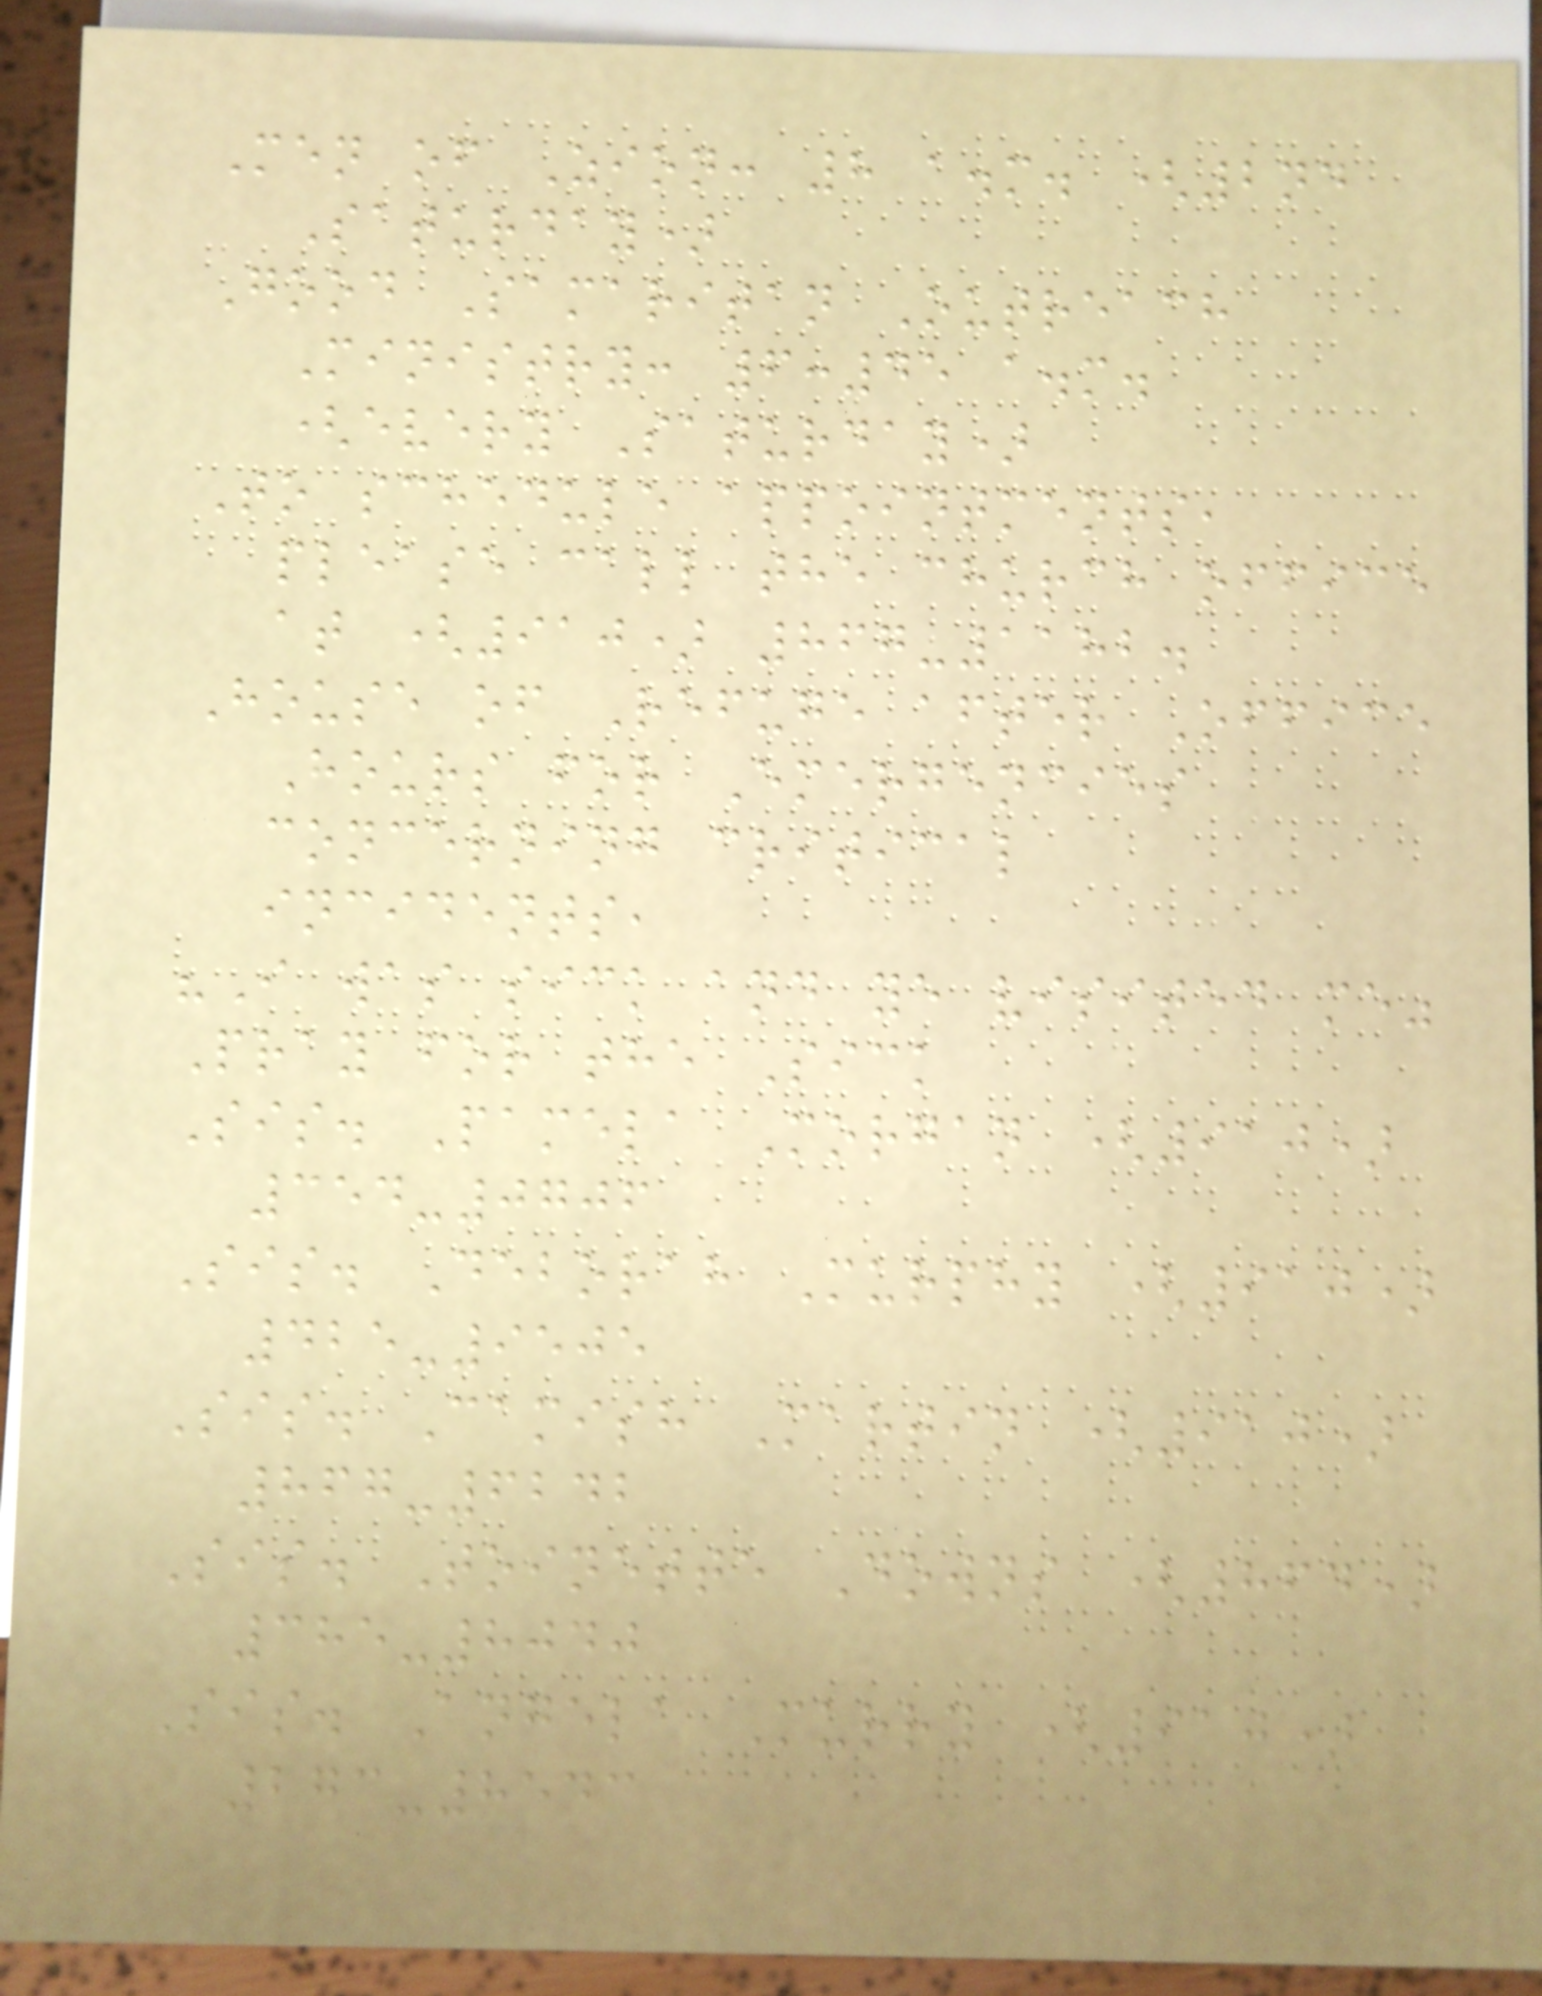Men of Zion: 8 a.m. (2nd
Saturday)
Good Samaritan Outreach
Ministry: 6:45 a.m.
(every Saturday)
To schedule appointments,
please call the church office
at (910) 867-1182.
House of Refuge after Office
Hours for Emergencies
concerning critical
incidents,
"I was sick and ye visited me"
Pray for the Sick
Sis. Pamela Morgan (910)
354-0706
Sis. Deborah Murphy (910)
425-9505
Sis. Camish Martin (910)
867-6242
Sis. Toinette Downs (864)
385-8040
Sis. Angela Murry (910)
273-8543
